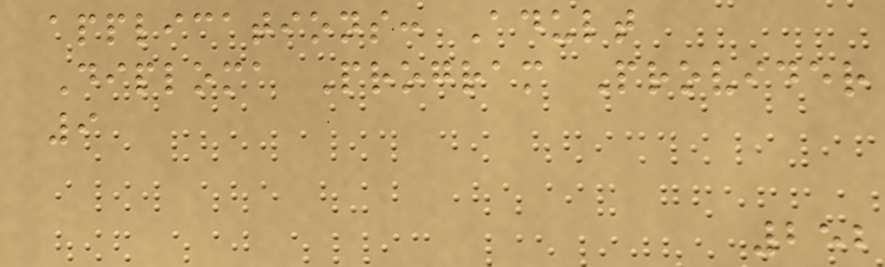applications: Adult
Diploma Program Provider
9
252
